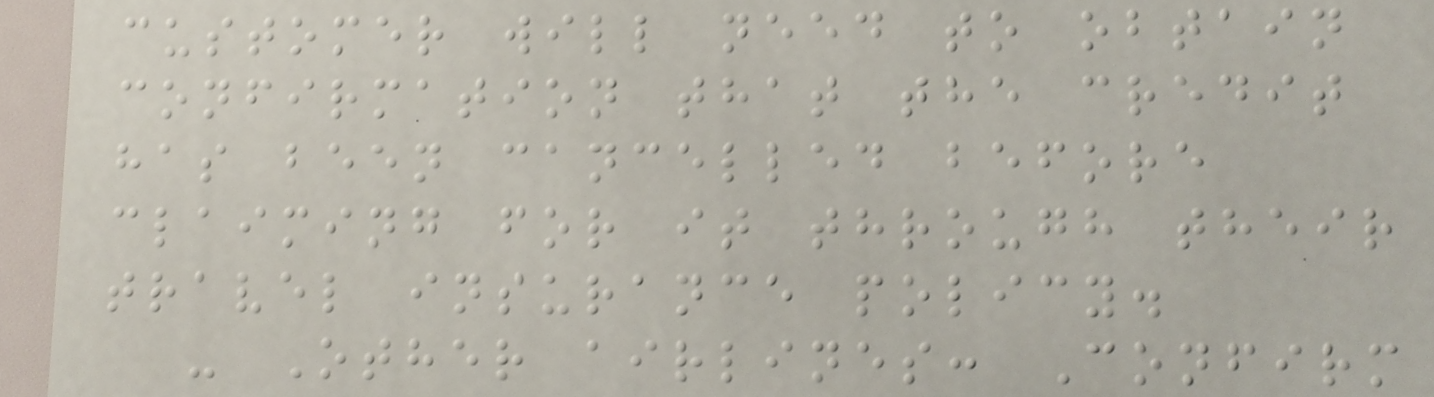customer will need to obtain
confirmation that the credit
has been cancelled before
claiming for it through their
travel insurance policy.
- Other airlines: Confirm
